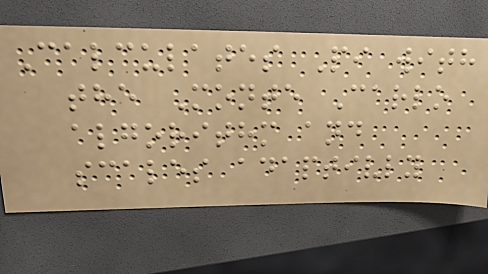Calculates Pi with
the Monte Carlo
algorithm and
scales adaptivly
